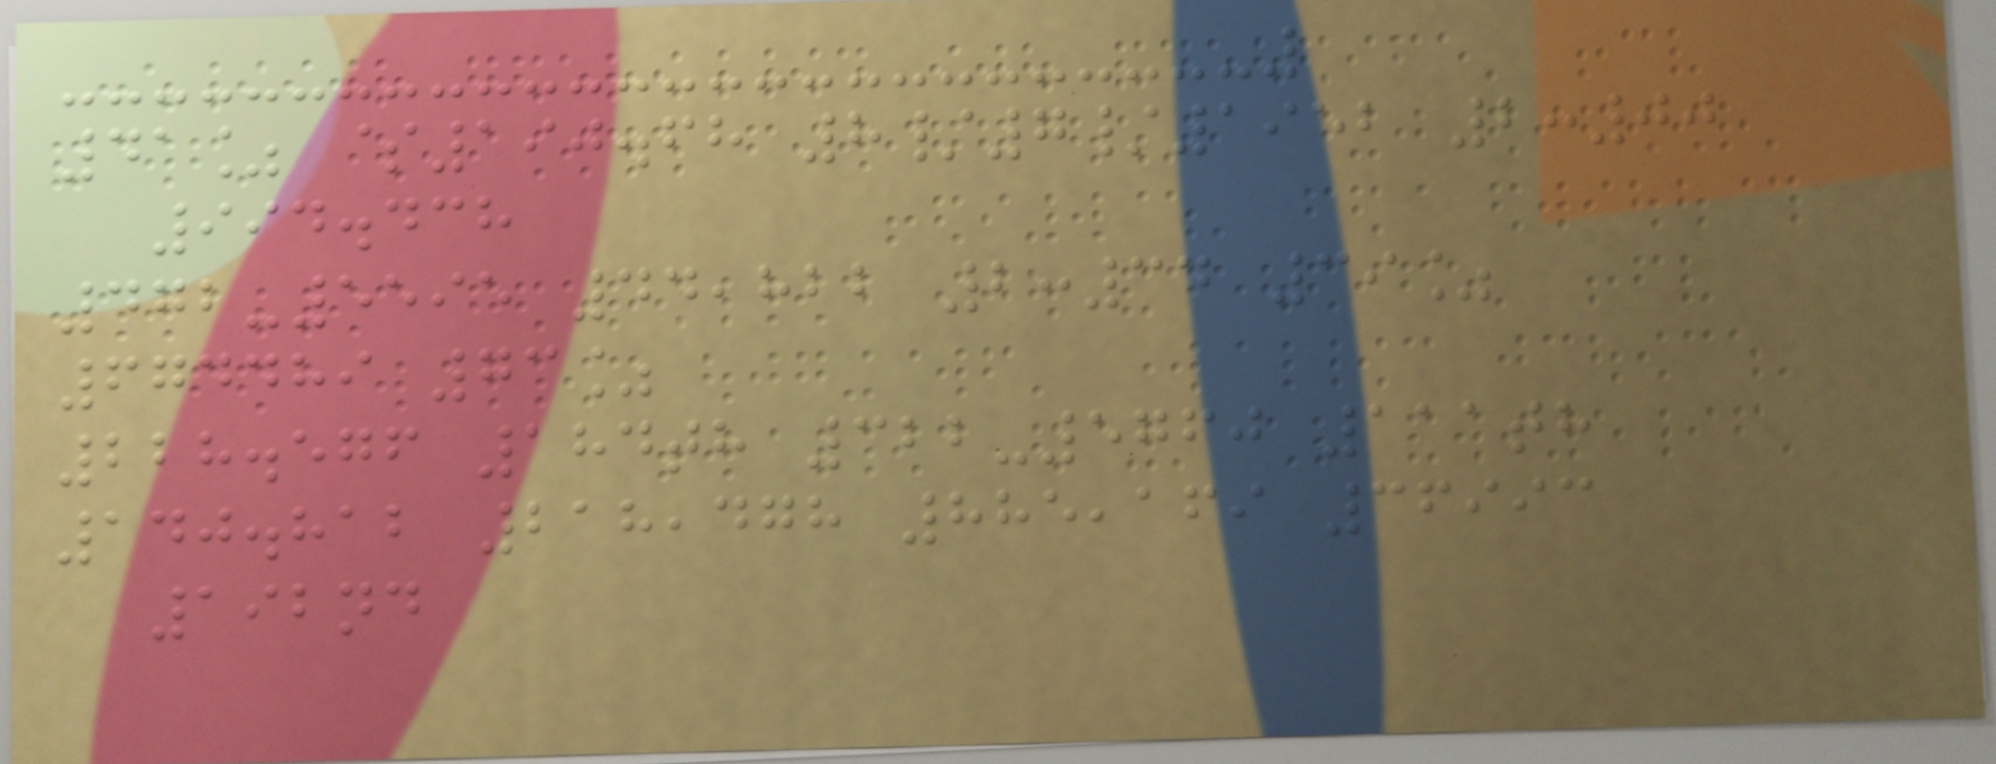41% $190.68 8/7/1952 2:00
994.438
472-5595 44,822 2:34 39%
674489 73%
228.576 184th 322-5760 111th
140.812 218,478 885,169 36993
192nd
